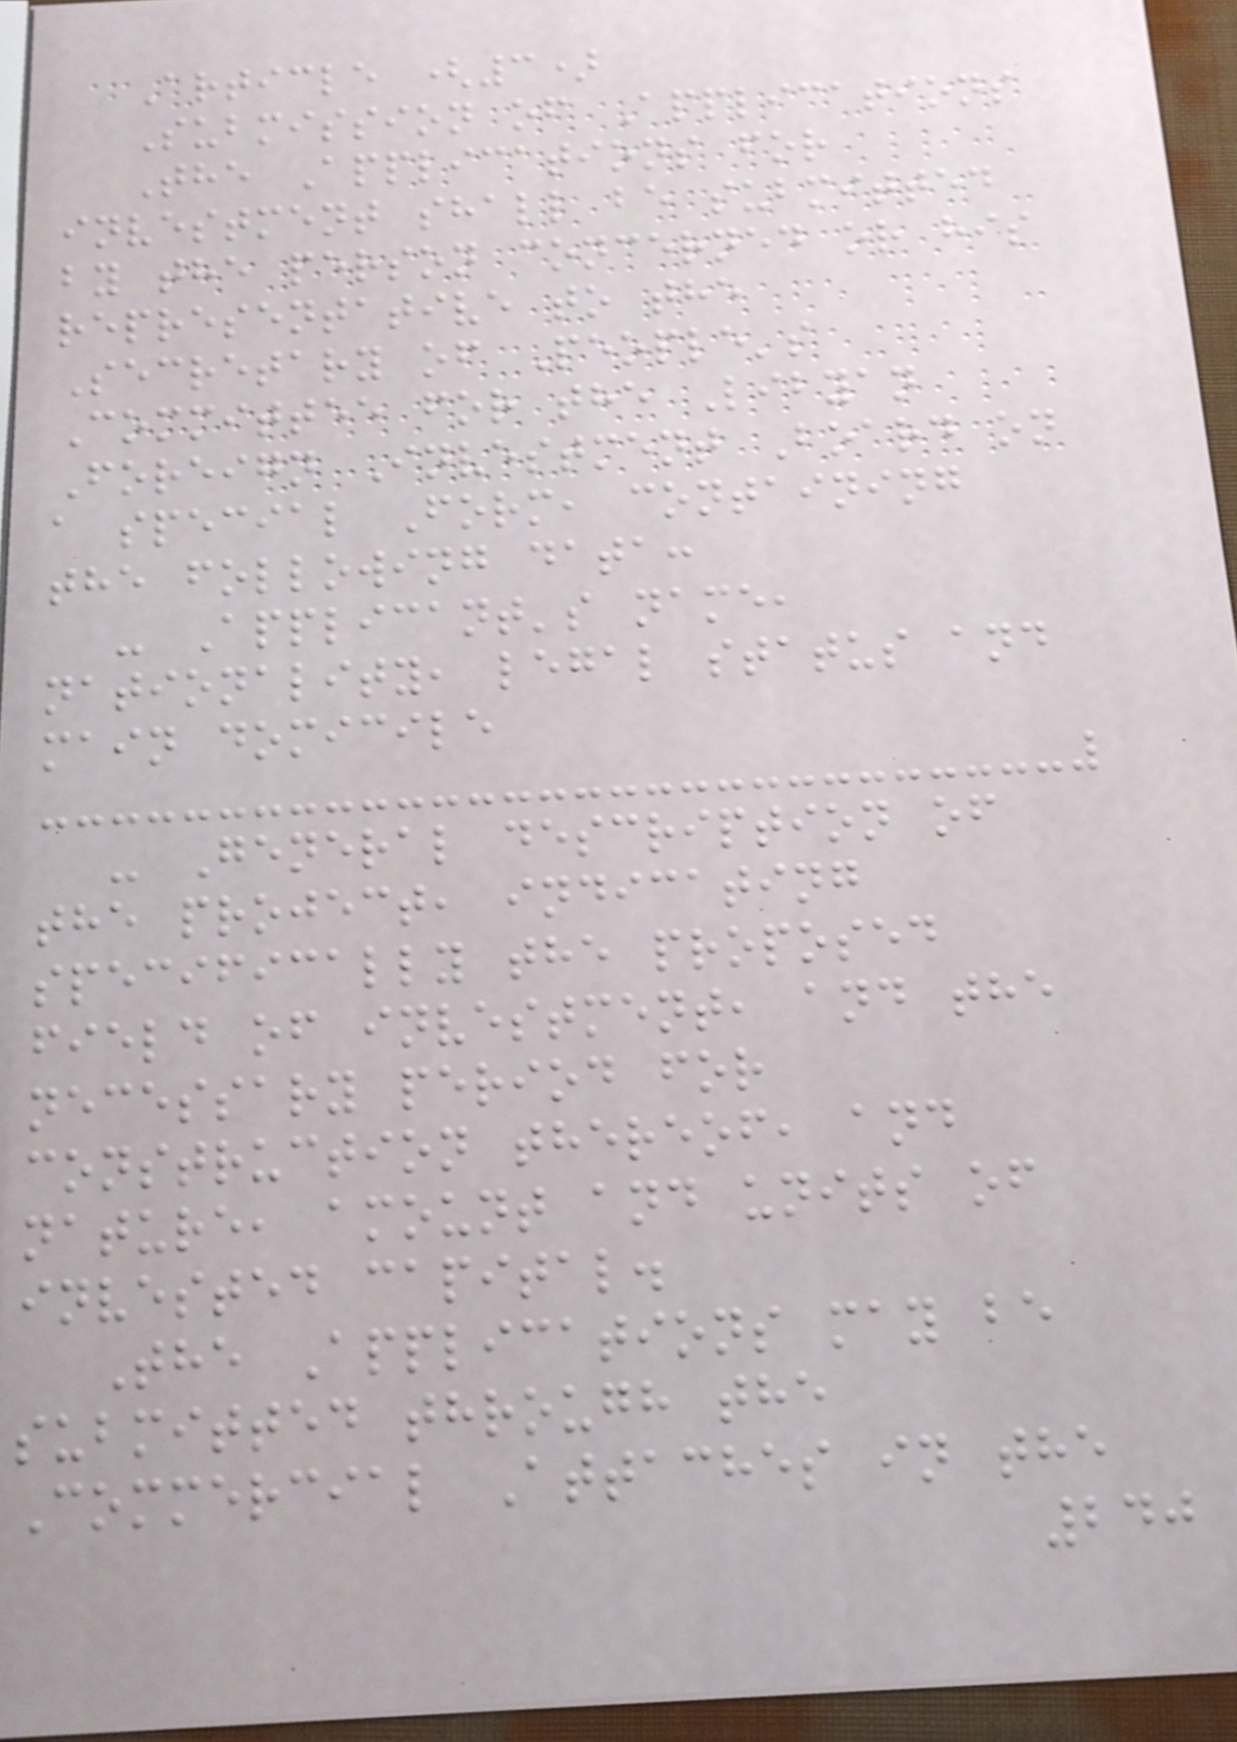Article (3)
Submission of Applications
The Applications for
investment shall be submitted
by the person concerned or his
representative to the
Secretary of People's
Committee for the Libyan
Foreign Investment Board on
a special Form, containing
the following data:
- Applicant's name,
nationality, legal status and
main domicile
- General description of
the project, indicating
specifically the proposed
field of investment, and the
necessary period for
construction thereof, and
nature, amount and units of
invested capital.
The Applications may be
submitted through the
Commercial Attaches in the
240
